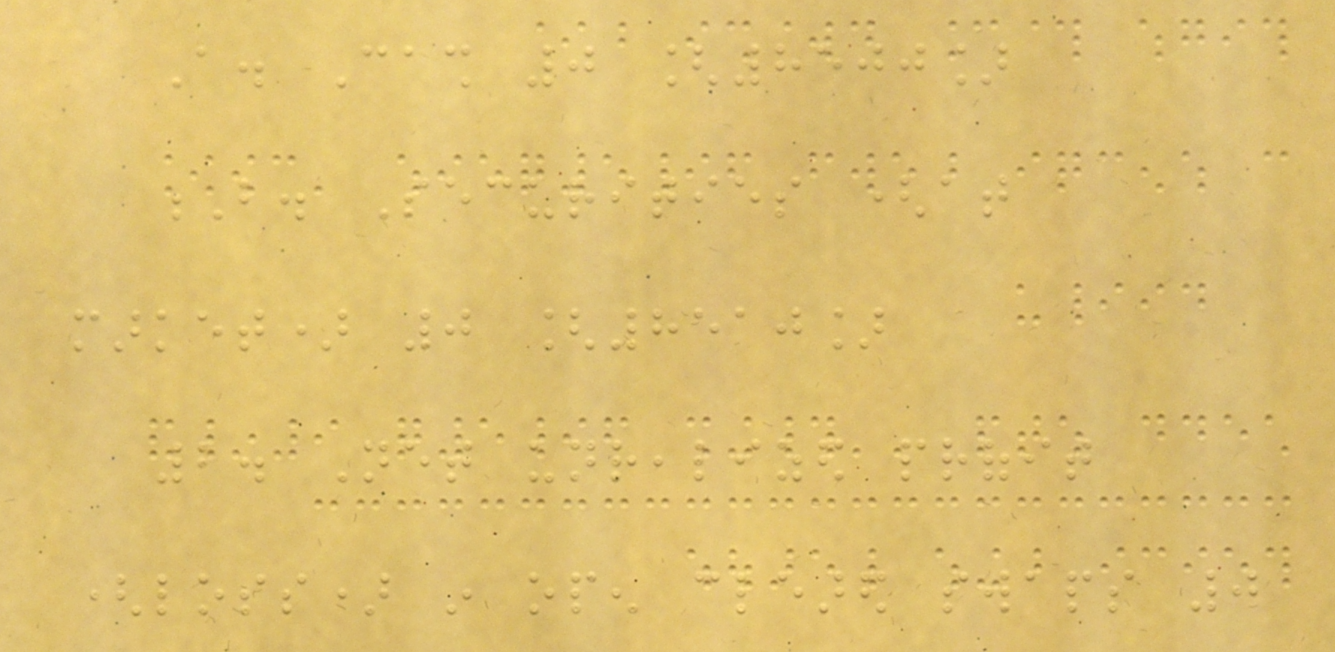A. Cash 0 [8500]
B. Securities (at
market) 0 [8510]
2. Net unrealized profit
(loss) in open cleared swaps 0
